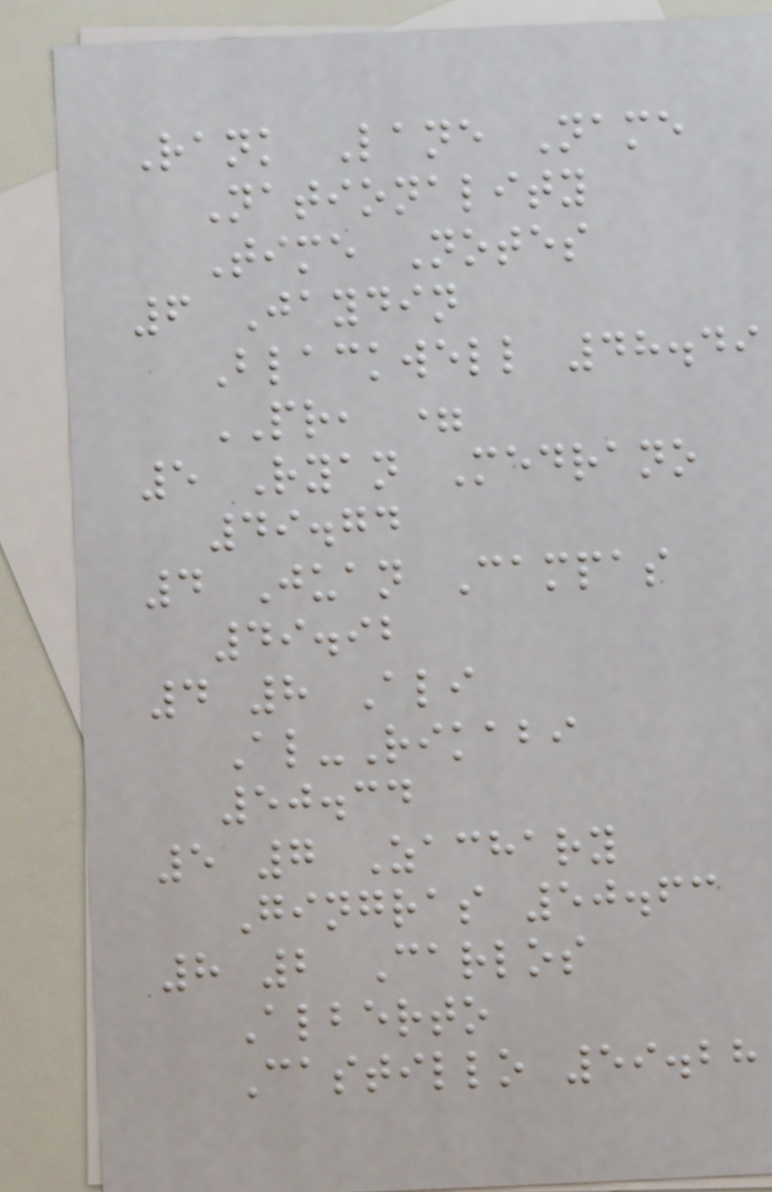Rank Lane Name
Nationality
Time Notes
6 Jaydin
Blackwell 48.49
PR, =
5 Ryan Medrano
49.74
4 Juan Campas
49.92
4 8 Ali
Al-Rikabi
50.34
5 7 Zachary
Gingras 50.63
8 2 Carlos
Alberto
Castillo 59.28
